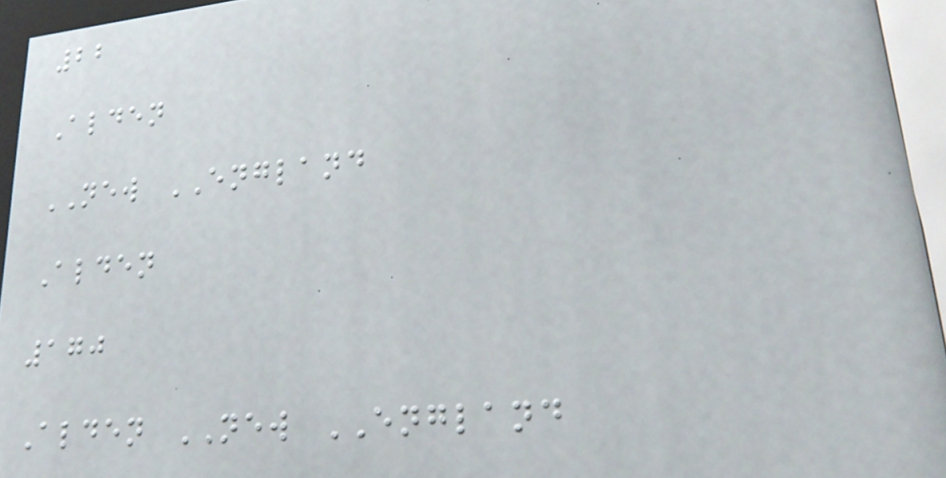22
Alden
NEW ENGLAND
Alden
170
Alden NEW ENGLAND
